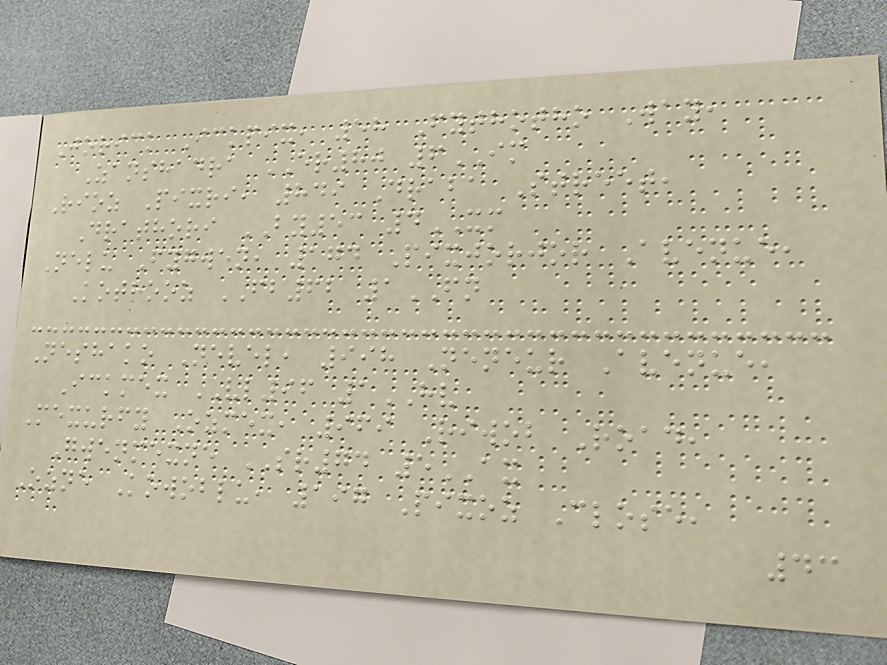Jorick Ickpix, 58 Fythotho Way,
Zanshadra ER80 6IM
Rioz Pixri, 849 Draba Street,
Drathori BY53 4XM
Nelu Fygwen, 174 Pixjorjor Avenue,
Kothooz FB62 1FN
Neshako Nevel, 998 Neneur Avenue,
Ickmex VL96 1HV
Mexurfy Ozmex, 969 Riwob Road,
Gwenmexne SR74 5AX
Ozne Kowoblu, 197 Pixoz Close,
43
